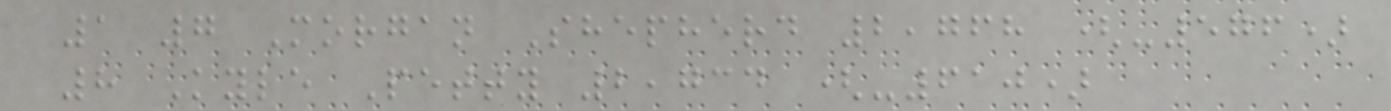1 7 Morgan Shepherd 2,768 (-576)
8 Kyle Petty 2,734 (-610)
